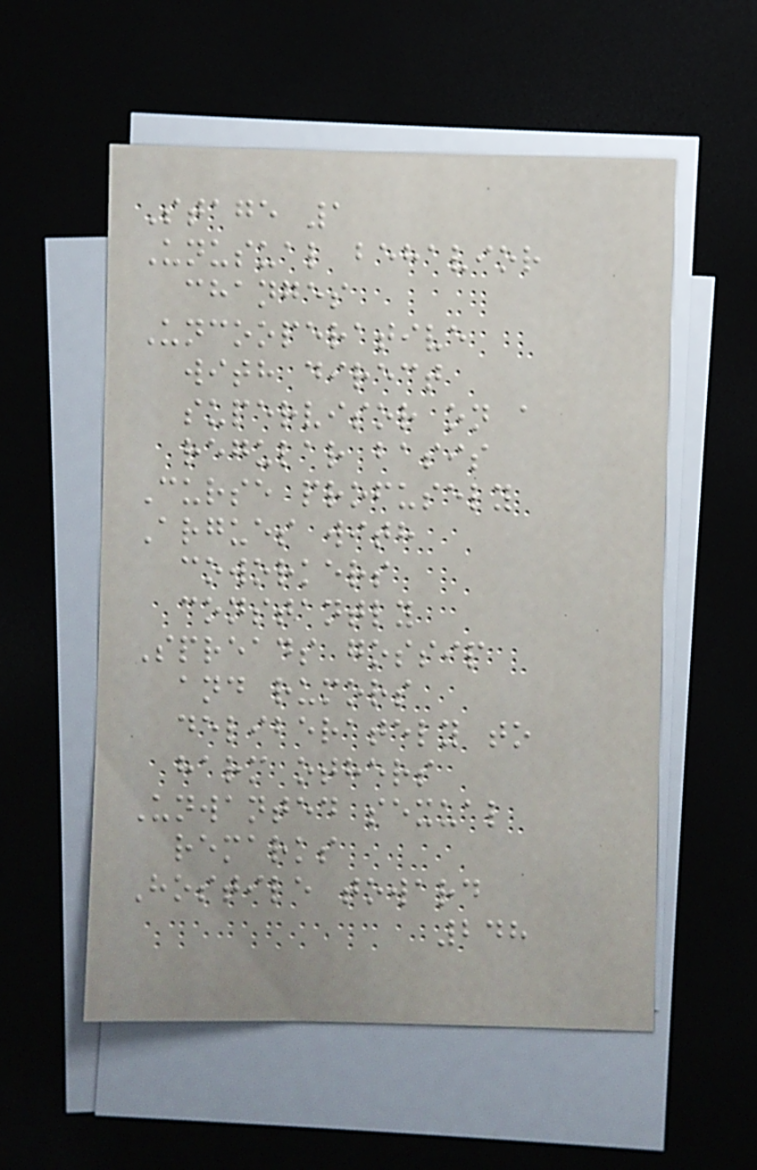Stage 1
Unusual behavior
changes
Uncooperative
with direct
supervisor on a
regular basis
Curse profusely
Argues with
coworkers
constantly
Spreads gossip
and rumors
deliberately to
harm others
Unwanted sexual
remarks
Hostile toward
248
